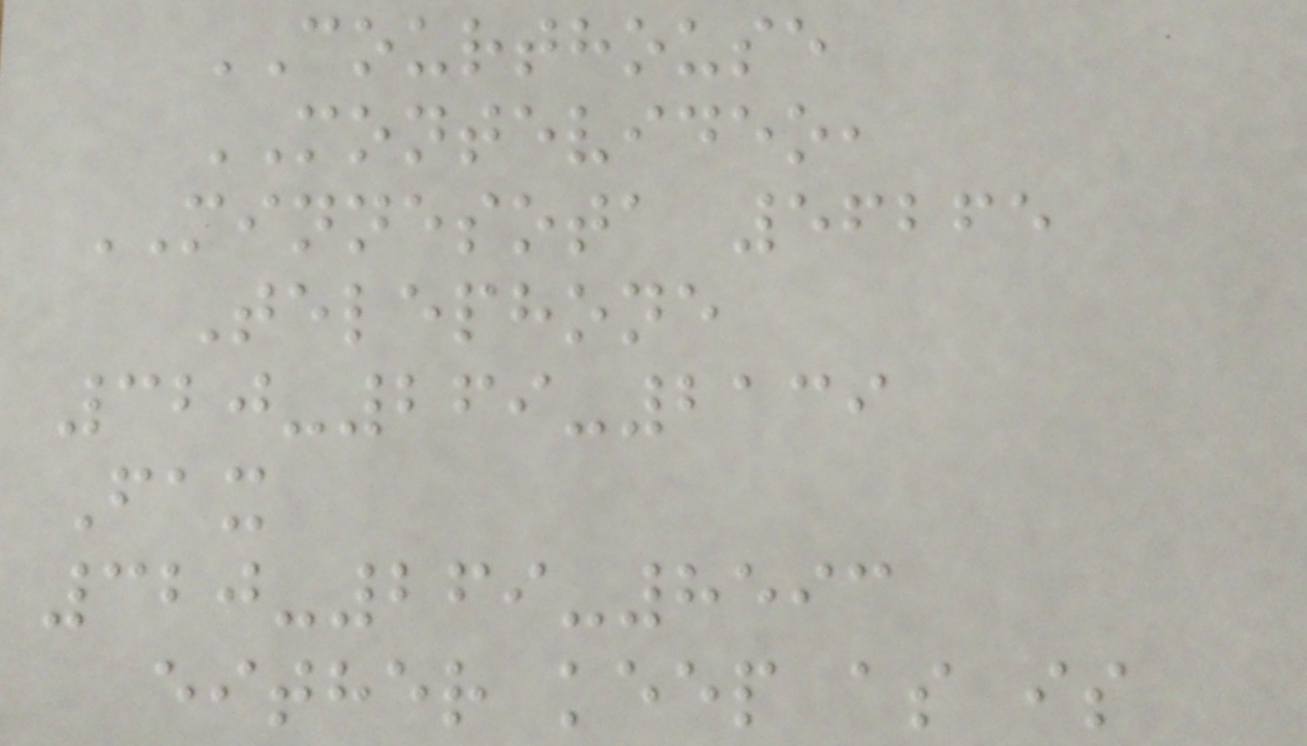COURTHOUSE
MONTEVIDEO,
MINNESOTA 56265
Telephone
320-269-2139
Fax
320-269-8593
either keep as is
